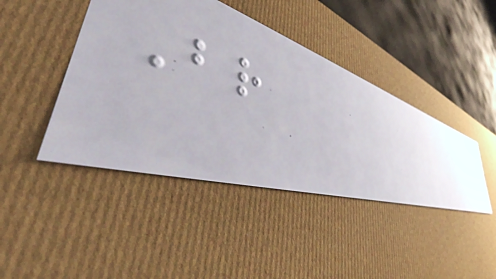Br
